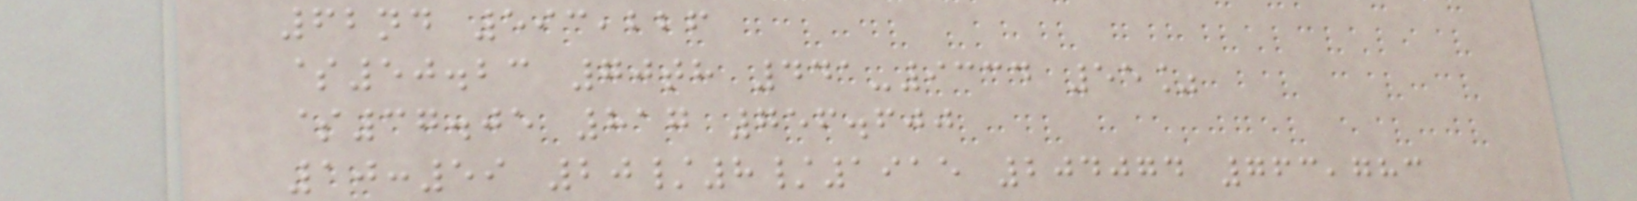62nd 593,226
$50.23 70th 441-9334 55%
$37.05 817 756.600
10:59 20/8/1915 204074 763,783
